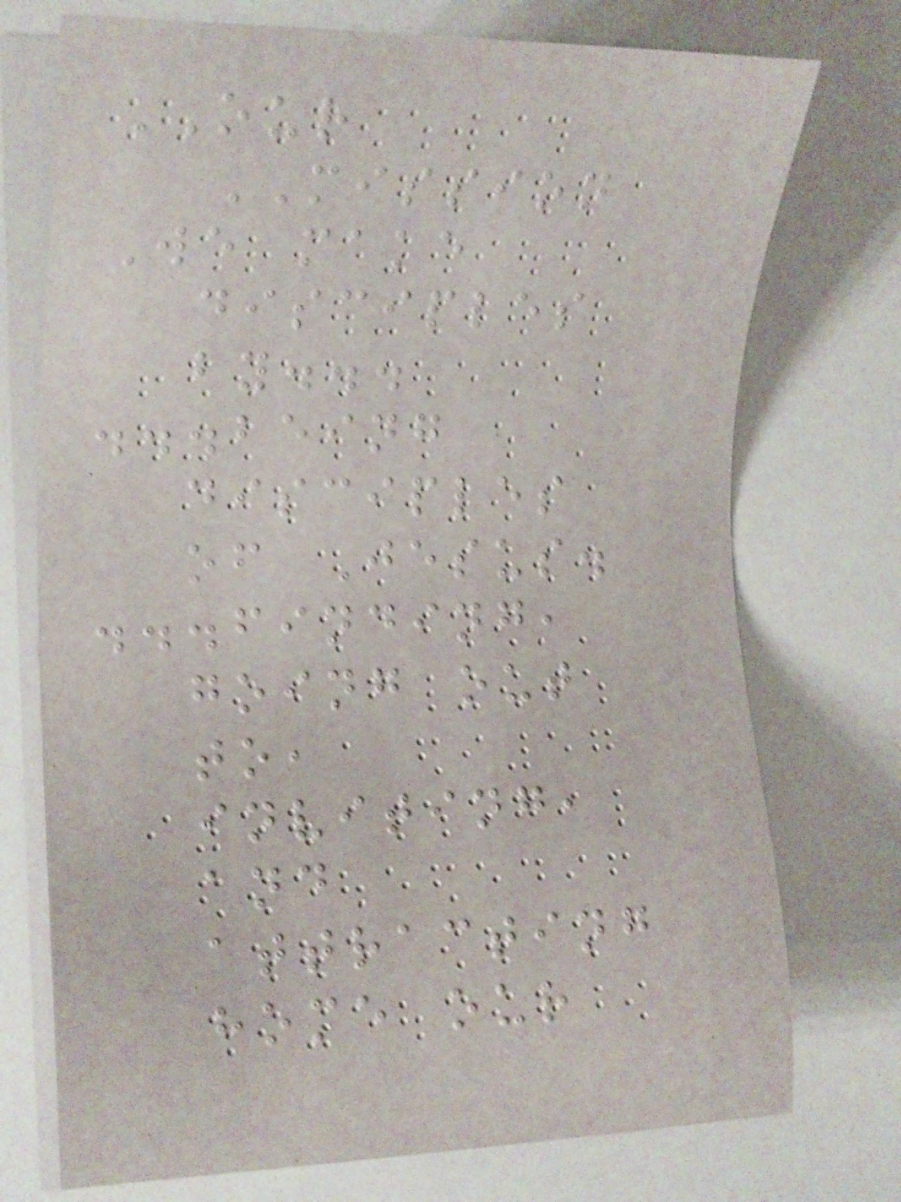OUR
MISSION
We make
disciples
by...
...being
disciples
of Jesus.
...finding,
going out
to,
inviting,
and
attracting
home our
